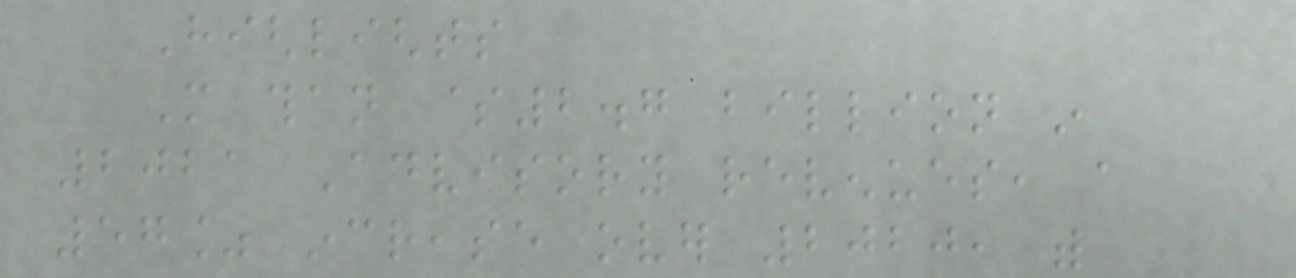Highlights
More than $2.7 billion in
2021 Advisory revenues, a
57% increase over 2020, with
